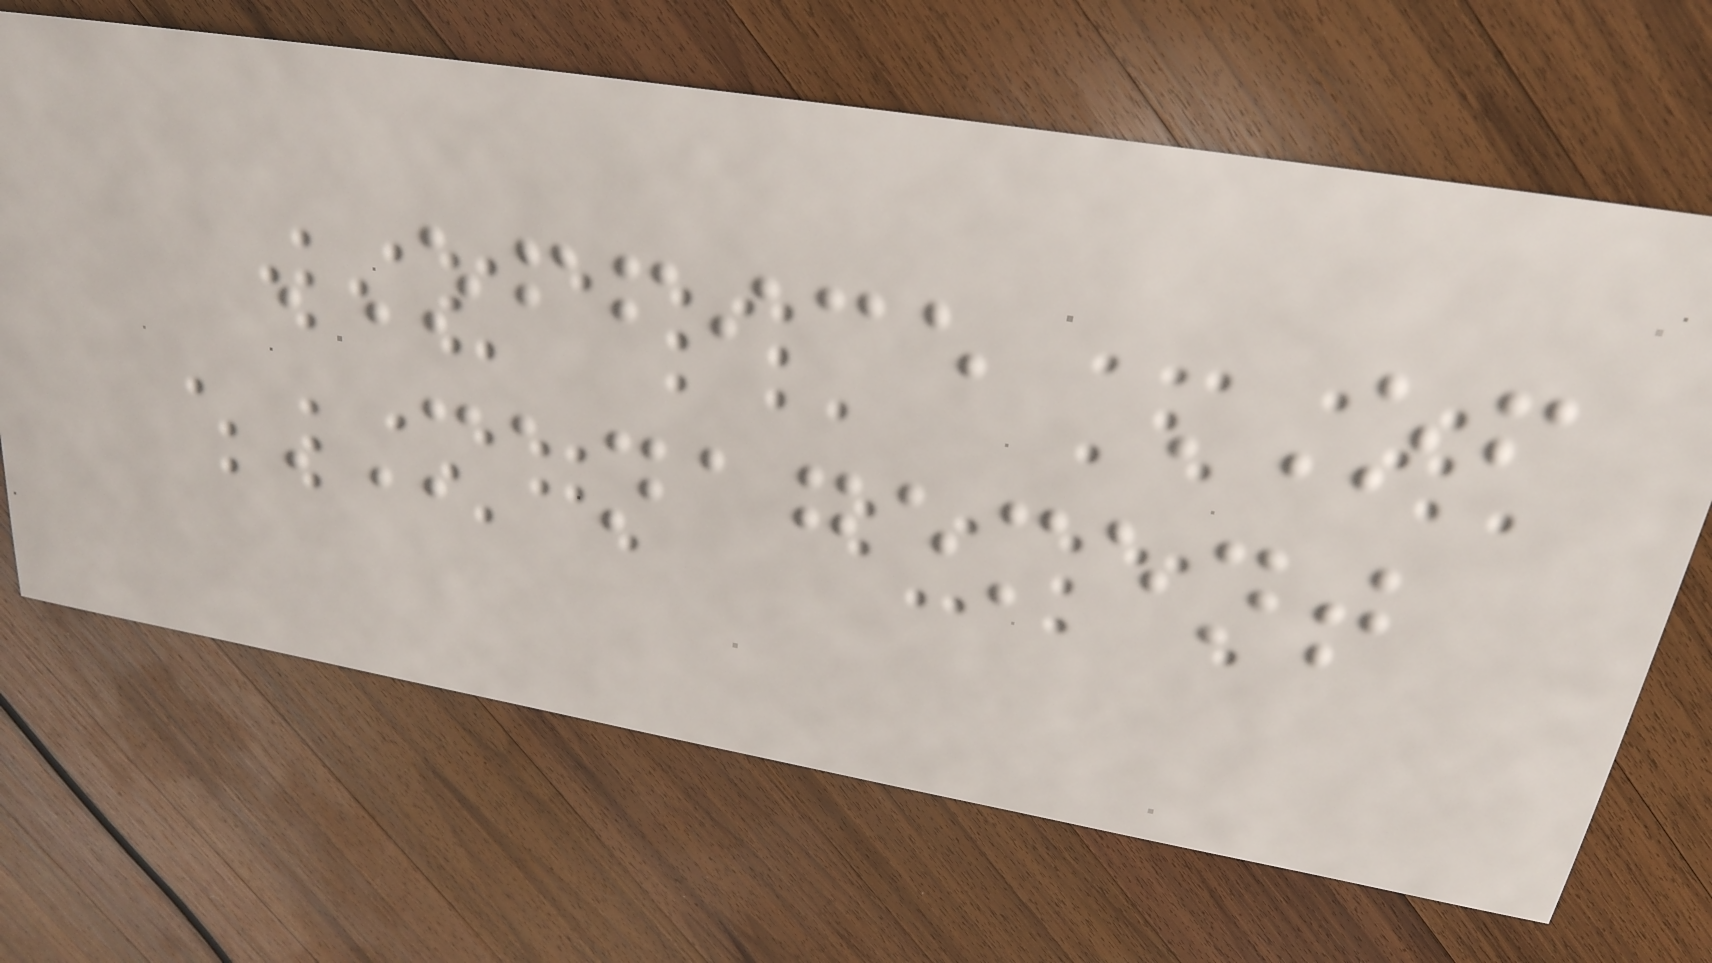OFFICE OF
MANAGEMENT
